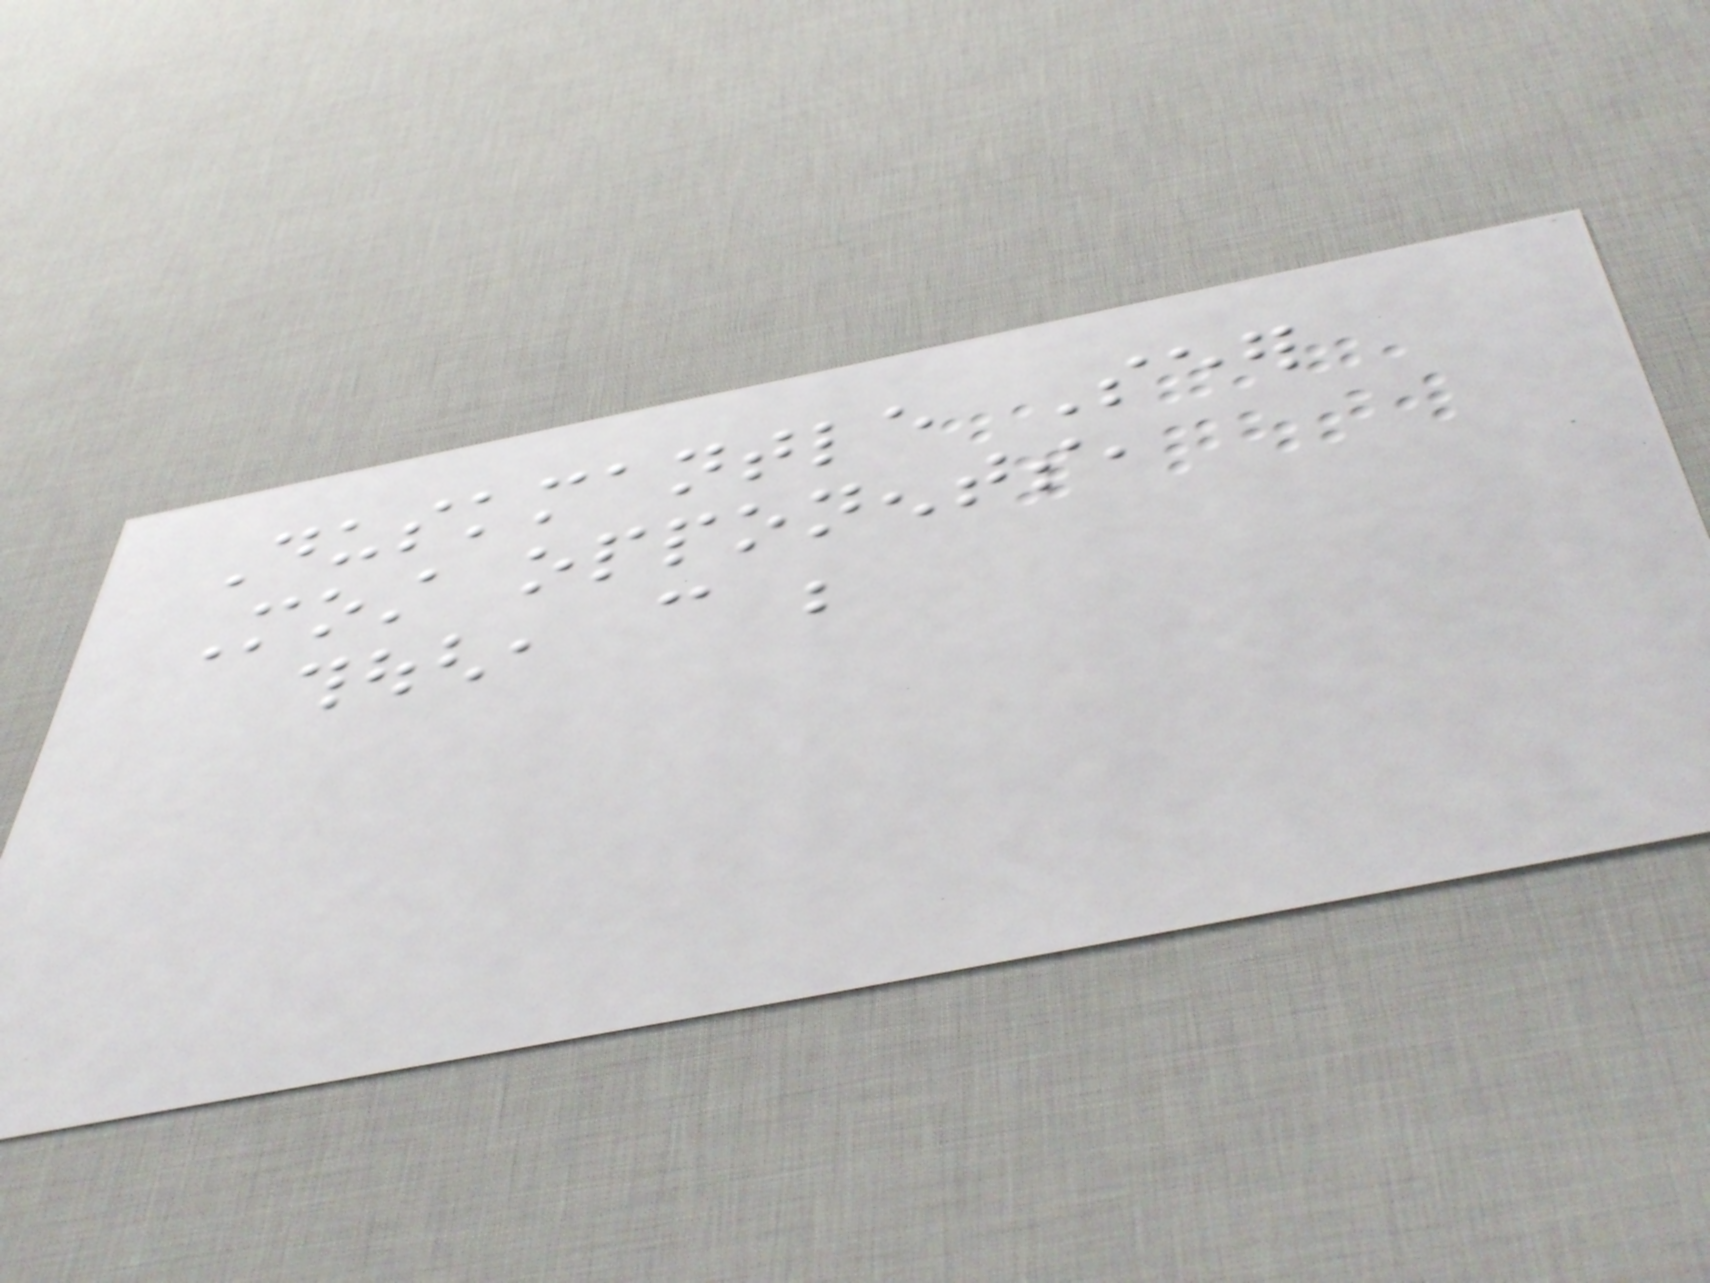Duskmantle Seer
Most opponents,
though, can be
